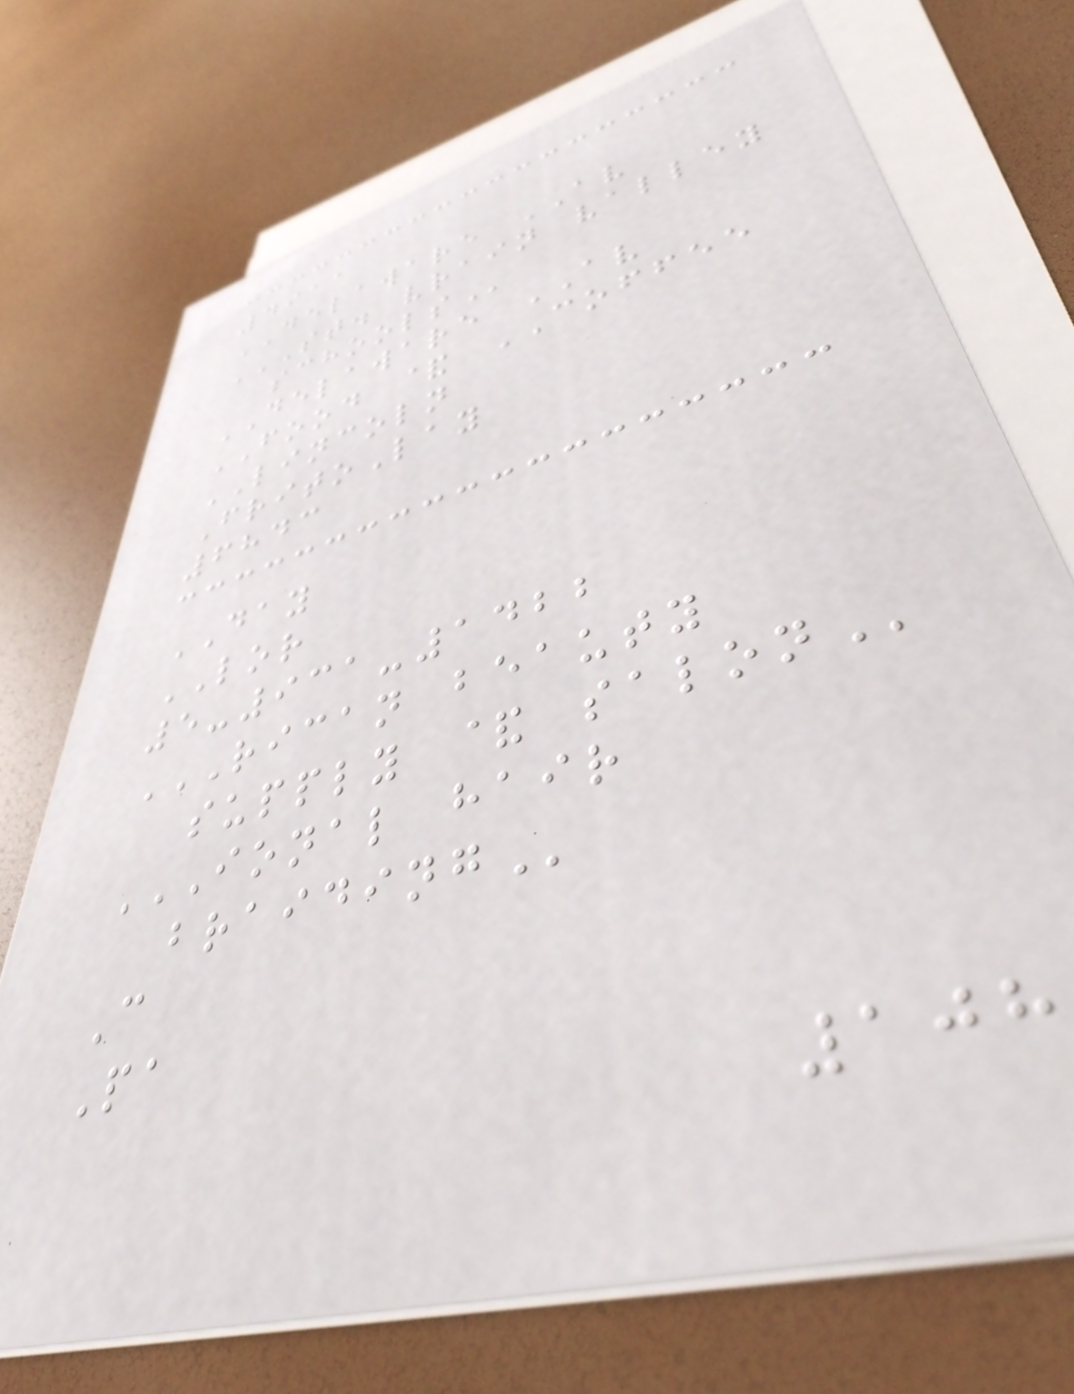4911
DELAWARE AV
ST. VRAIN VALLEY
SCHOOLS
DELAWARE AV
FOOD & COFFEE
LINCOLN
FritoLay
6843
DAY
LOR
5-931-1422
RICAN BEAUTY
SUPPLY & SALON
IONAL HAIR
BRAIDING
C
Pa
108
